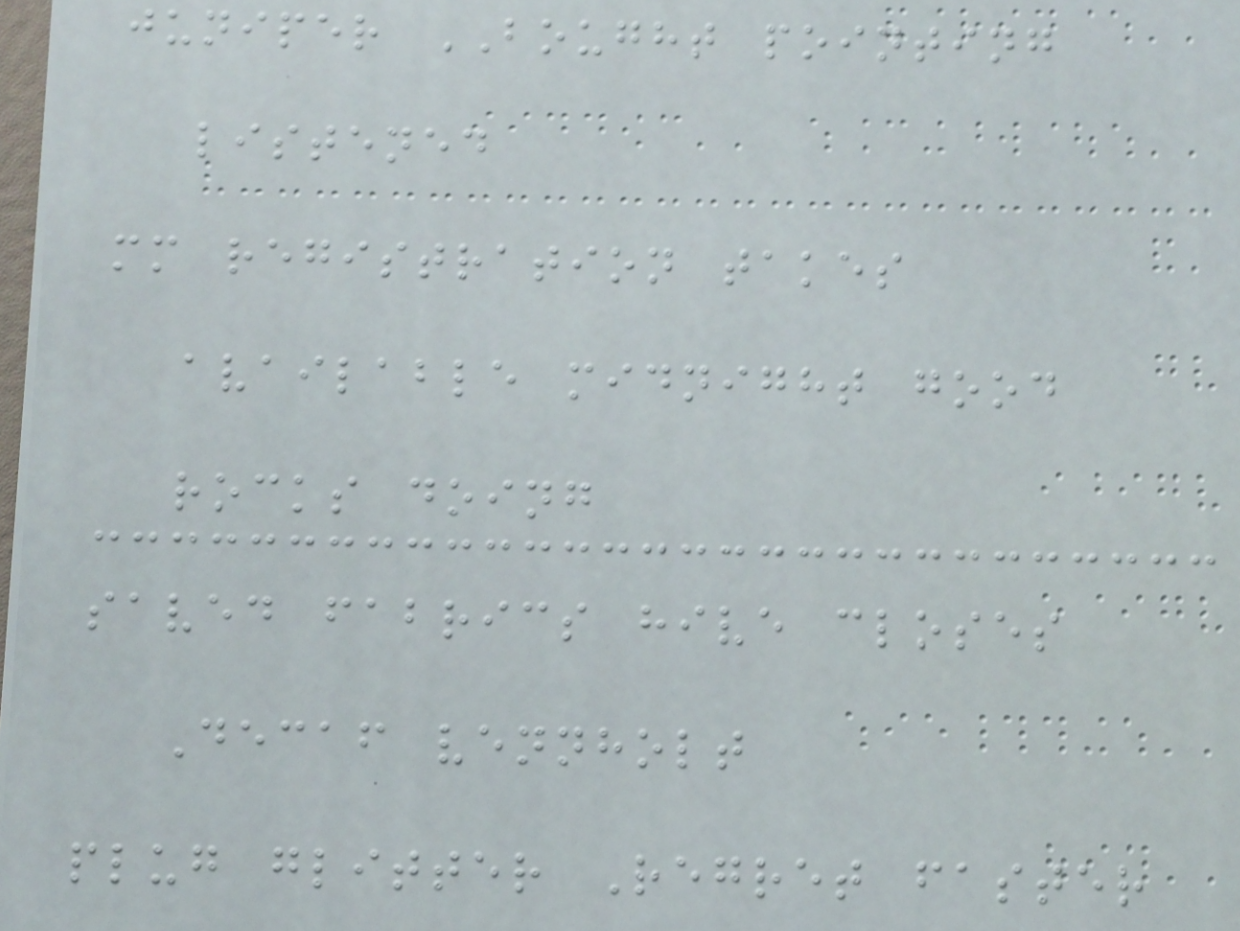juniper BOUGHT pointing
listened
mm registration takes
available midnight good
rocks doing
saved fabrics hive closes
Decaf vennholt
plug glitter Regret faster
